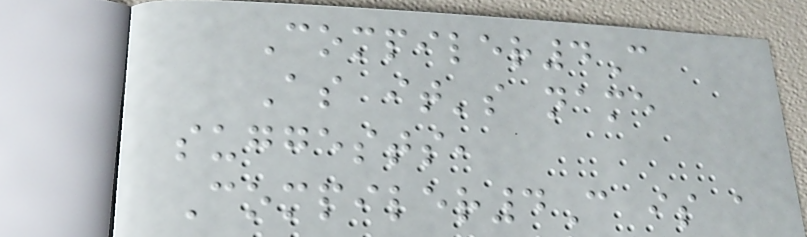Compiler4C
As it's name
suggests,
Compiler4C is a
